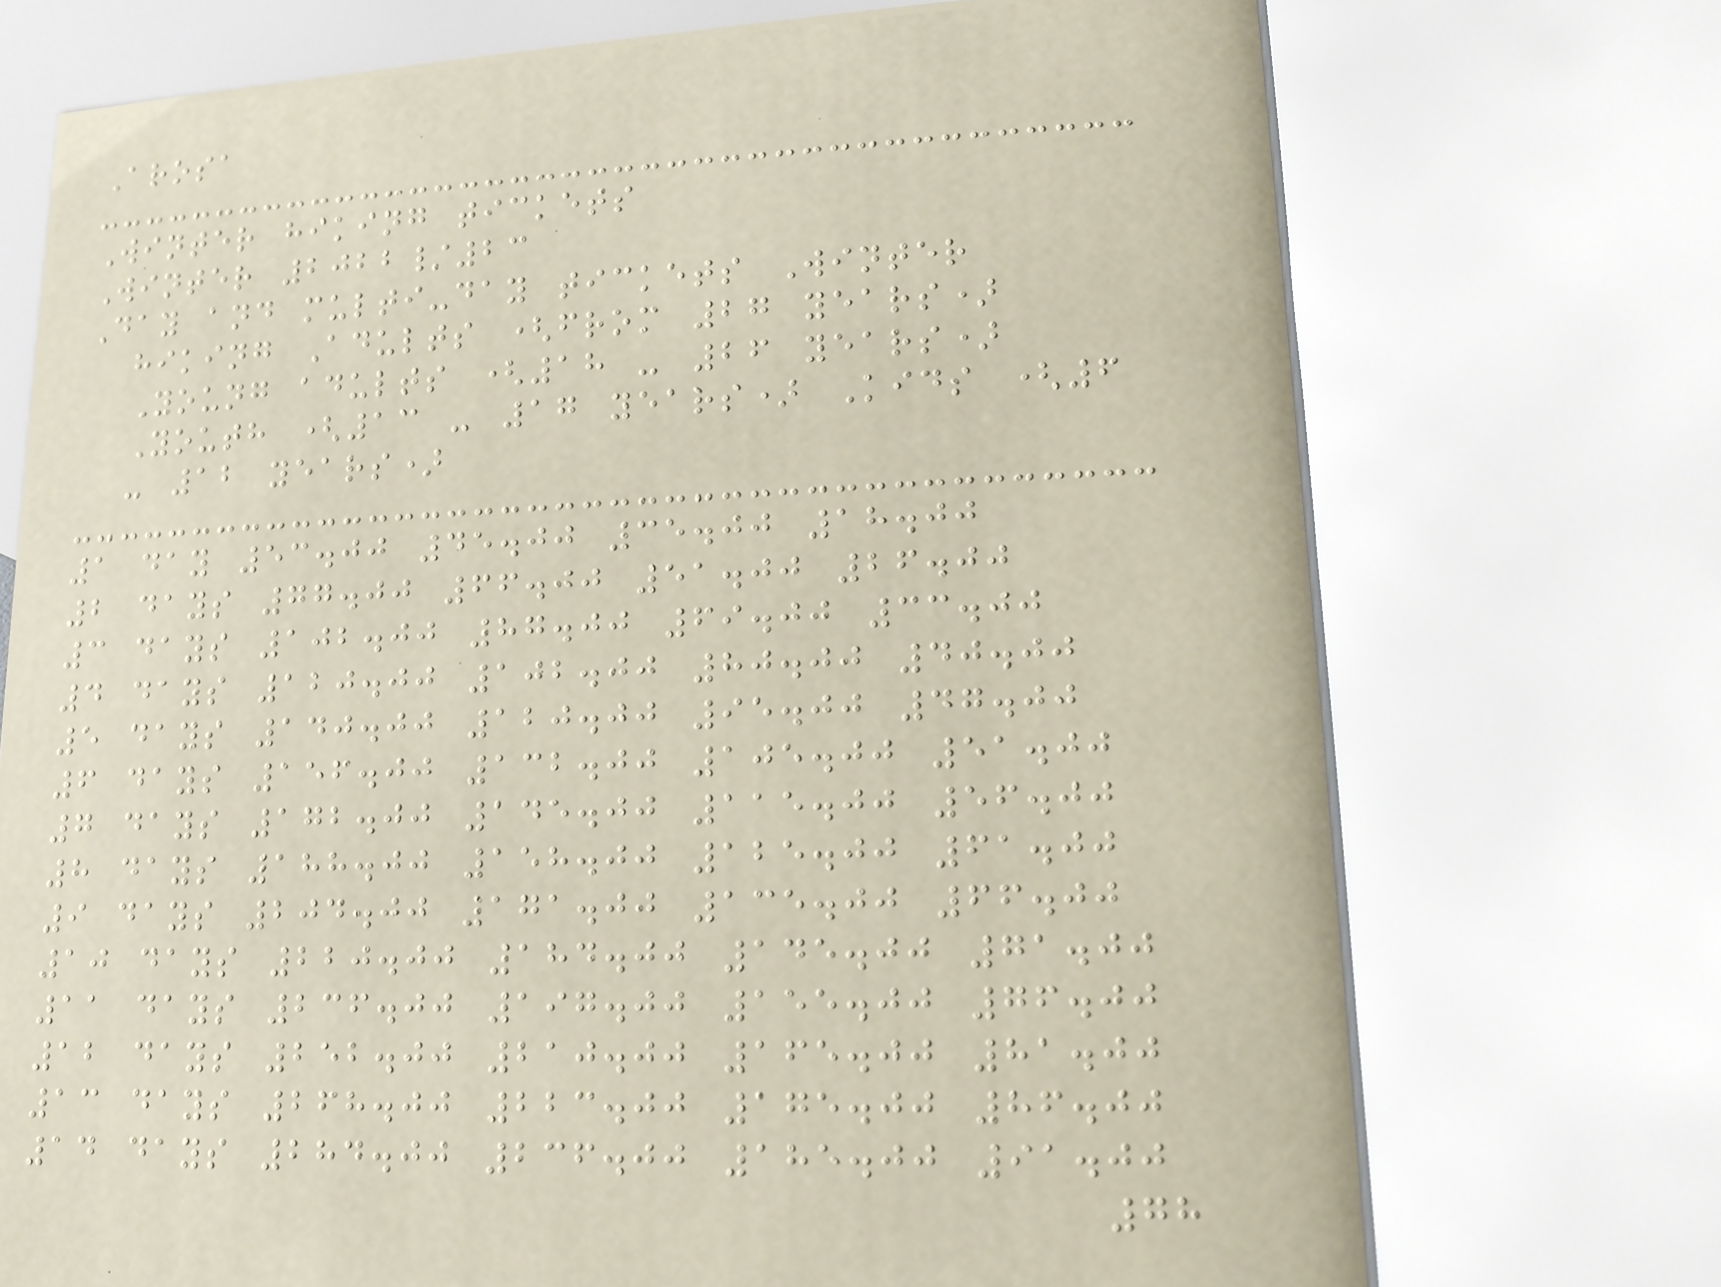Arosa
Winter hiking tickets
Winter 2022/23
Day and multi-day tickets Winter
hiking Adults (from 27 years)
Young adults (18 - 26 years)
Youth (13 - 17 years) Kids (6
- 12 years)
1 day 53.00 45.00 35.00 18.00
2 days 77.00 66.00 51.00 26.00
3 days 102.00 87.00 69.00 33.00
4 days 120.00 102.00 80.00 40.00
5 days 140.00 120.00 95.00 47.00
6 days 156.00 132.00 105.00 51.00
7 days 172.00 145.00 115.00 56.00
8 days 188.00 158.00 125.00 61.00
9 days 204.00 171.00 135.00 66.00
10 days 220.00 184.00 145.00 71.00
11 days 236.00 197.00 155.00 76.00
12 days 252.00 210.00 165.00 81.00
13 days 268.00 223.00 175.00 86.00
14 days 284.00 236.00 185.00 91.00
78
